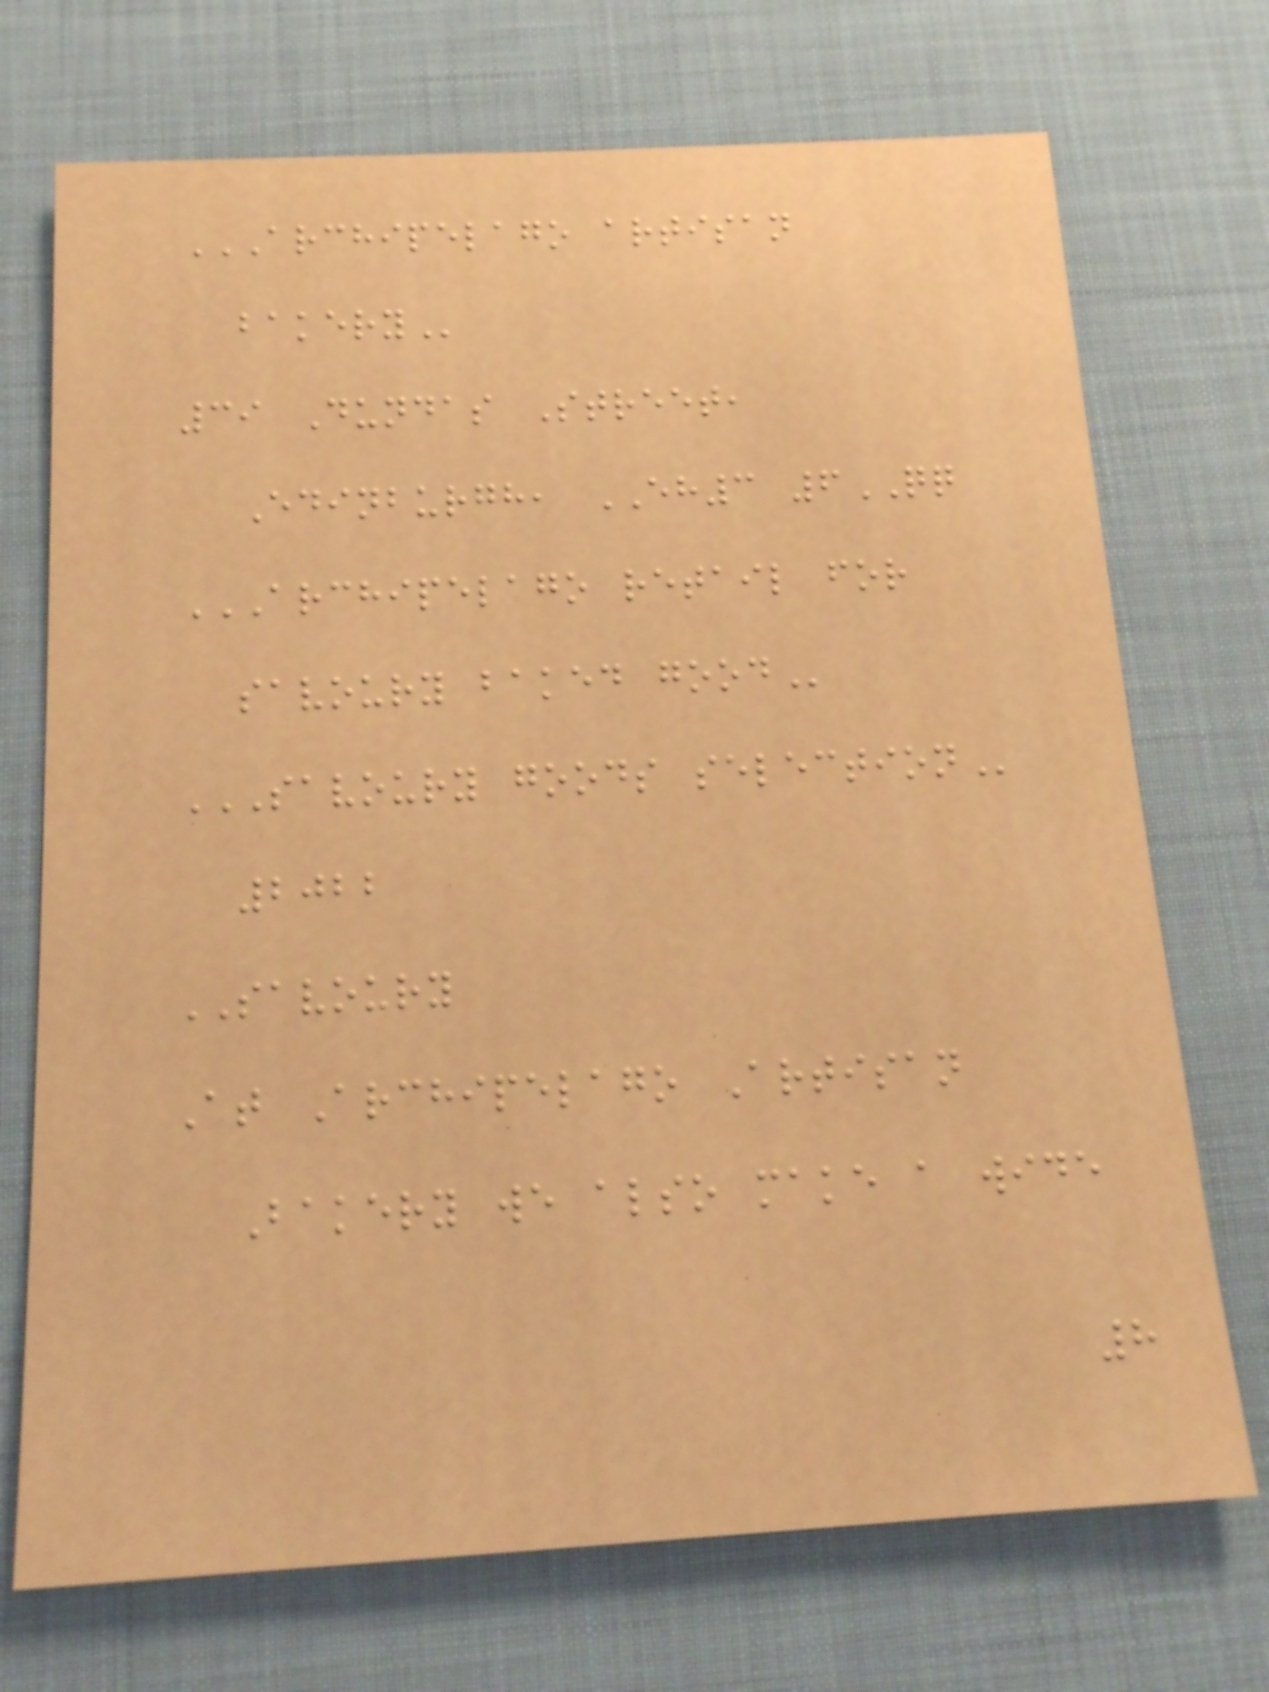ARCHIPELAGO ARTISAN
BAKERY
39 Dundas Street,
Edinburgh, EH3 6QQ
ARCHIPELAGO RETAIL FOR
SAVOURY BAKED GOOD
SAVOURY GOODS SELECTION
2022
SAVOURY
At Archipelago Artisan
Bakery we also make a wide
8
